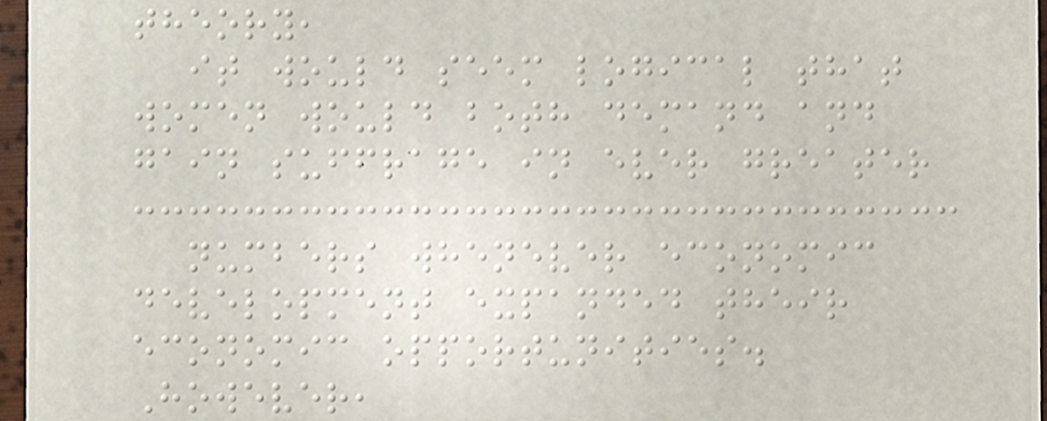theory,
it would seem logical that
women would both demand and
gain suffrage in ever greater
numbers whenever economic
development expanded their
economic opportunities.
However,
